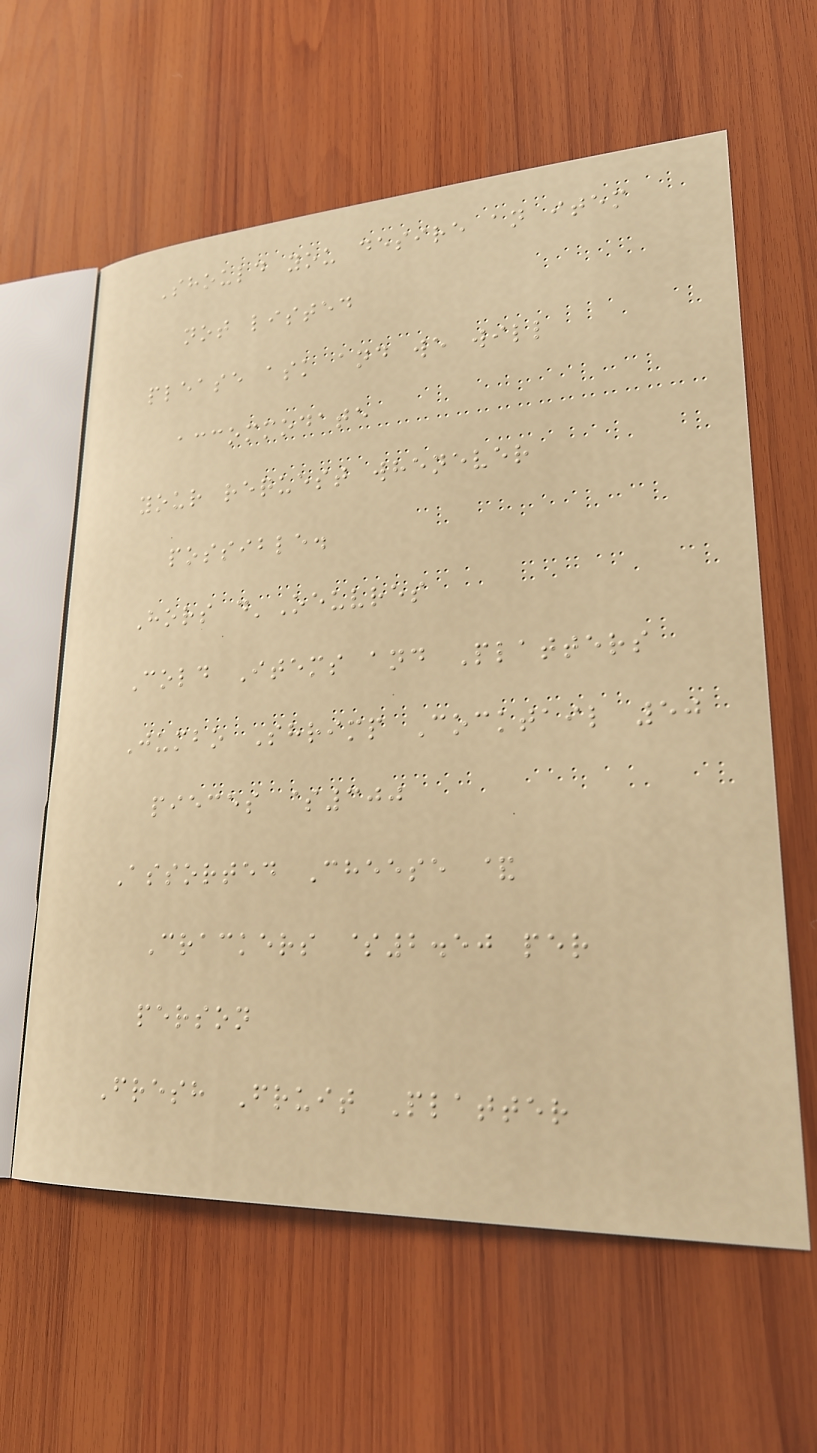Should you desire an item
not listed
please ask and we will
accommodate
your request whenever
possible.
Hors d'Oeuvres
Cold Items and Platters
Jumbo Shrimp Cocktail 50
pieces $300
Assorted Cheese &
Crackers $2.50 per
person
Fresh Fruit Platter
